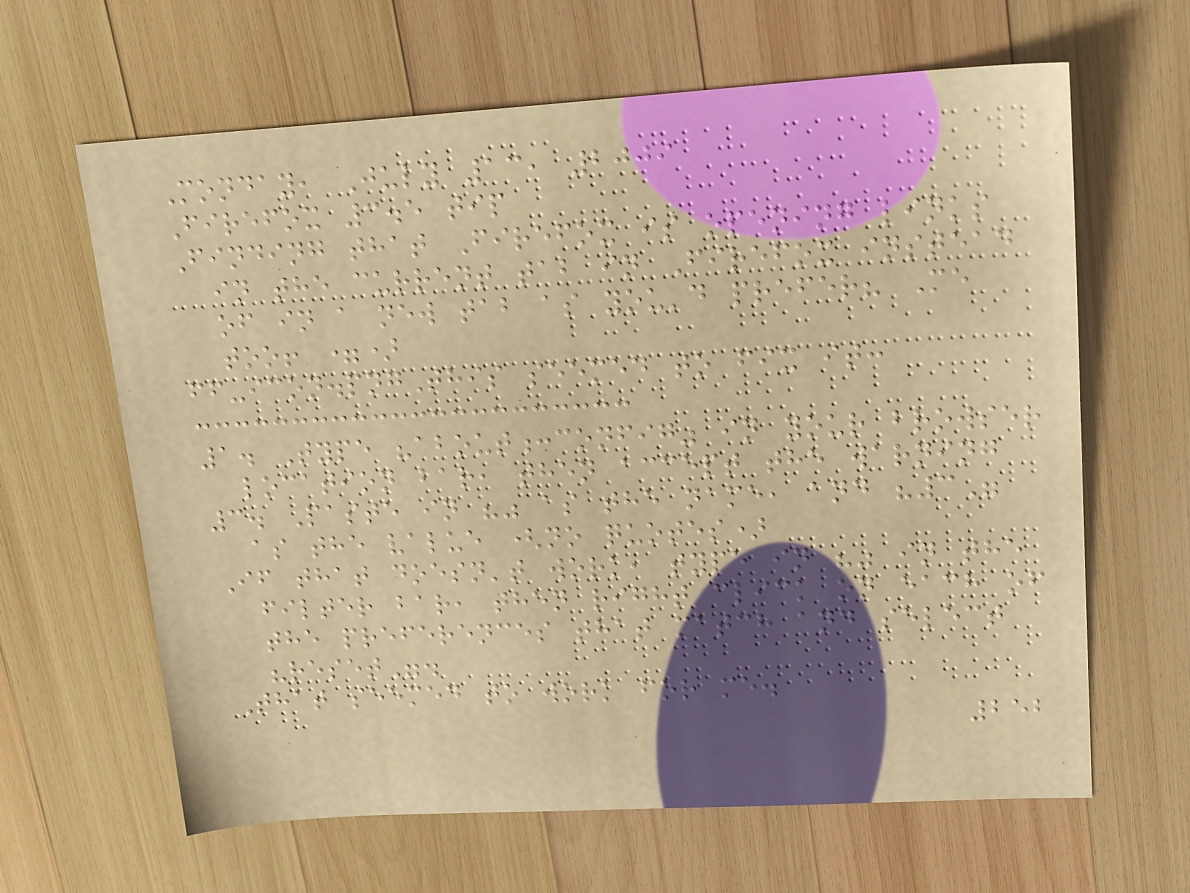Monday, July 13, 2009
Firefox 3.5 tip
Finding that Firefox is opening links
in the current tab in Firefox instead
of in a new tab as you'd prefer? Me
too! =)
ff-icon.pngThis seemed to fix it:
1. Type "about:config" in your browser
location bar, then accept the warning
3. Paste in "" as the name, and "3"
as the value (no quotes)
If that doesn't work, type in "" in the
filter bar, then right click on each of
the preferences that match and select
"reset".
That seemed to work for me.
252
